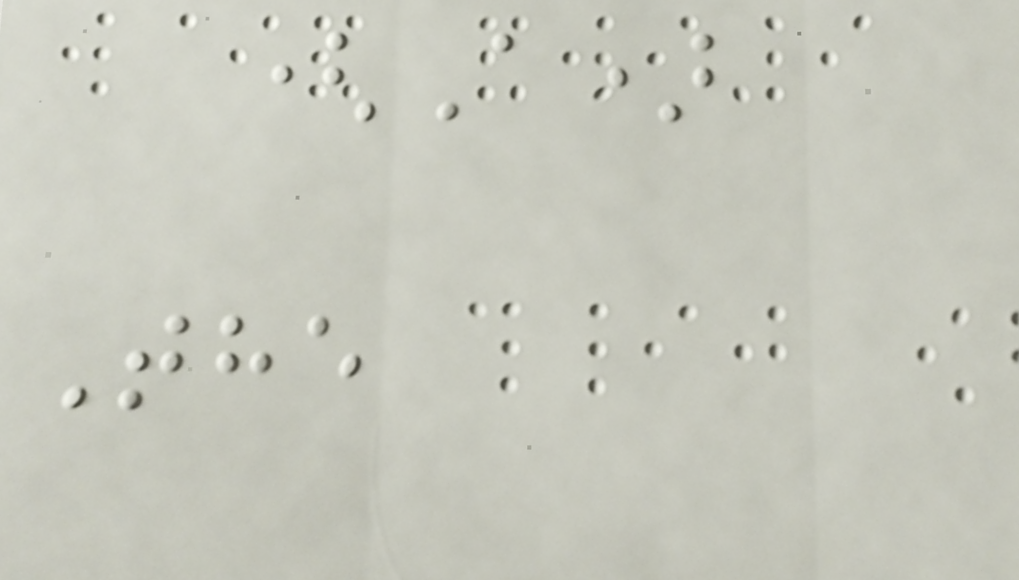(A)
The
